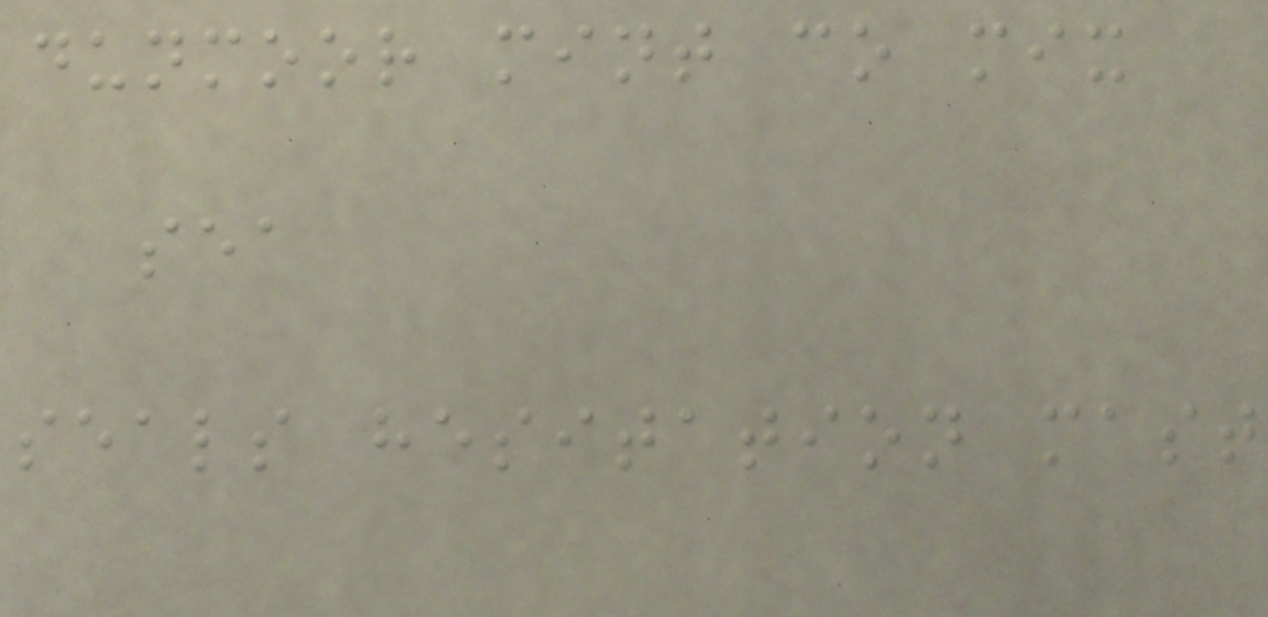dunmoor mint co mix
sea
seals hesitation mast
